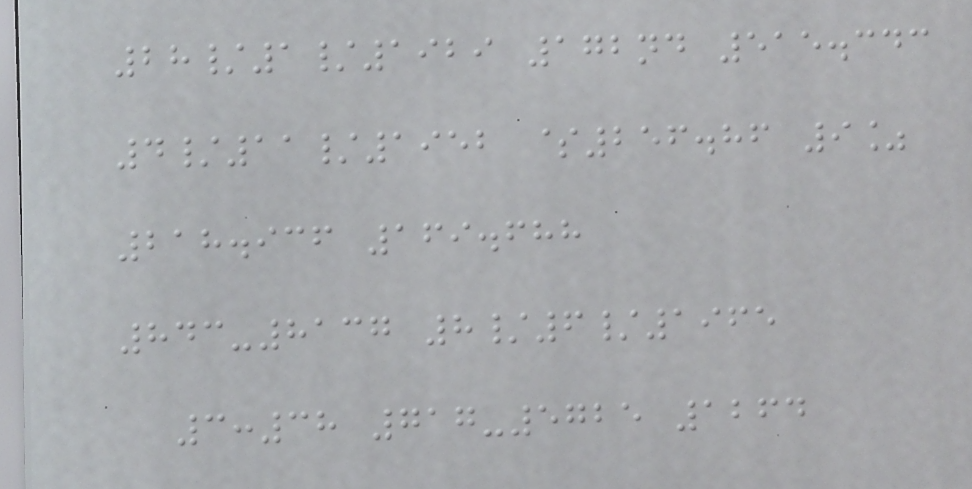28/1/1929 172nd 515.343
4/11/1952 $256.86 9%
218.936 169.688
843-8137 8/6/1965
3:38 717-5725 1264
